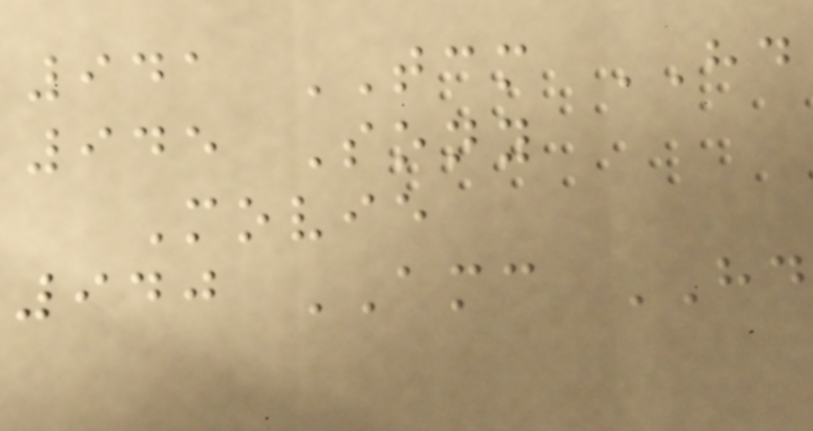941 TCM HD
945 Sony
Movie
940 AMC HD
